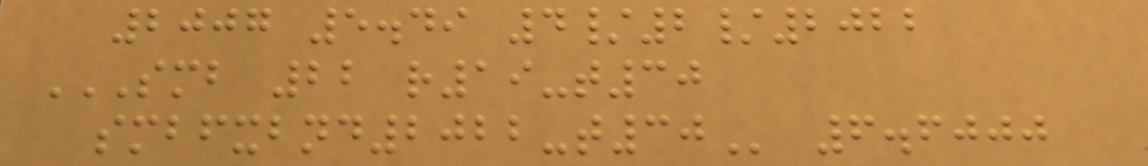2007 5.49 4/2/2022
SMB 22 R19-T30
SMBFXBND2022-T30 6.6000
